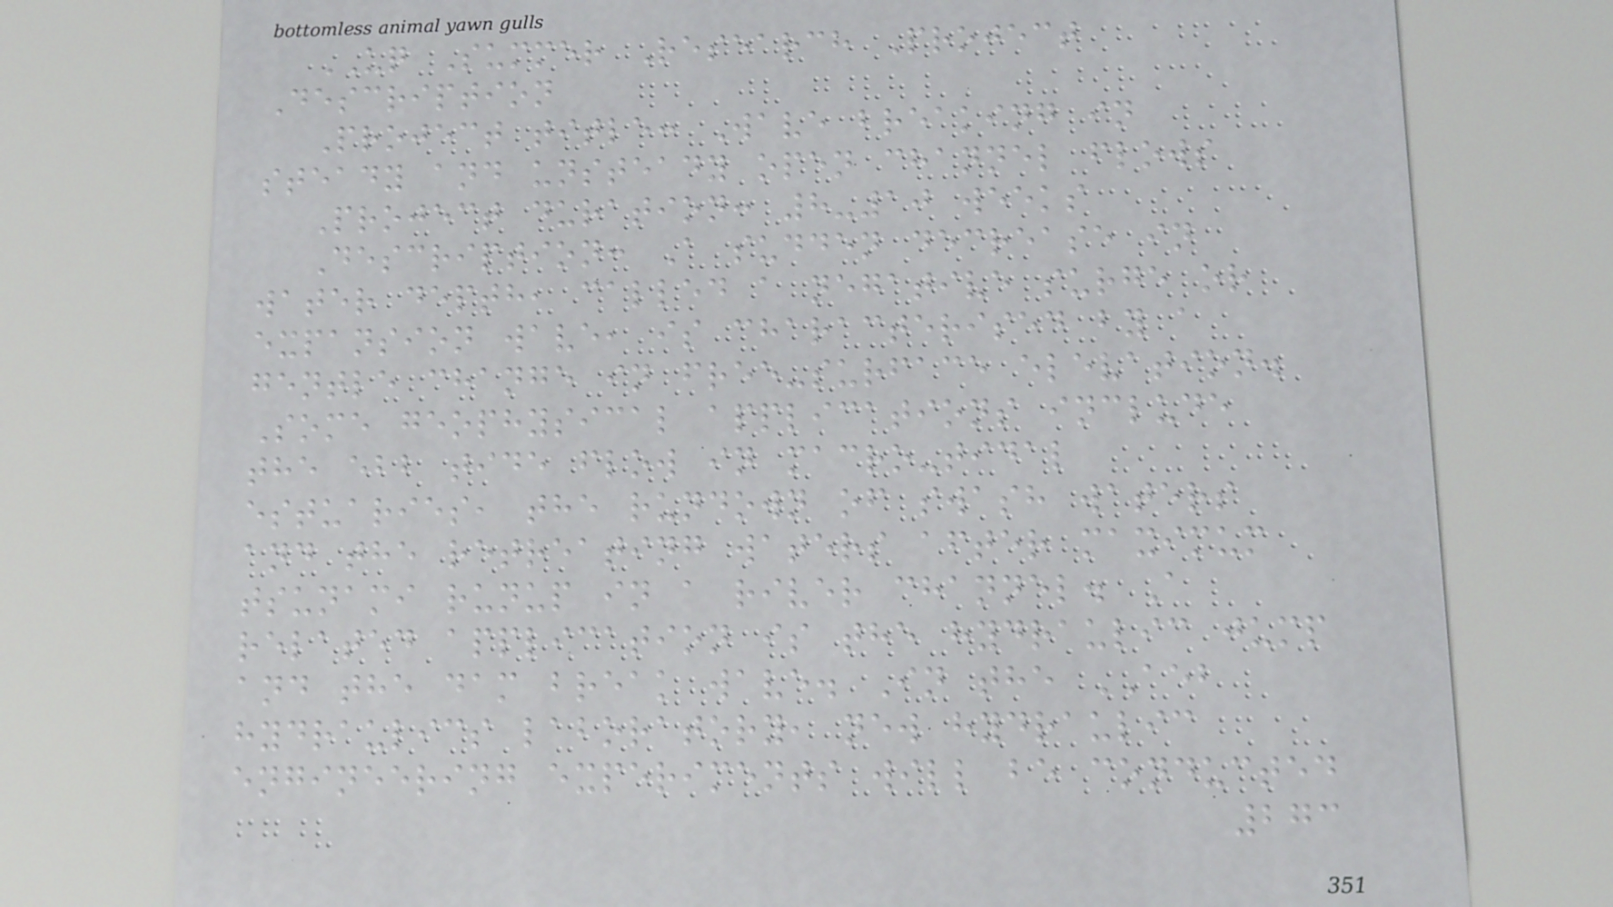UQ Summer Research Project
Description
Project title: Wave breaking in
steady and unsteady open channel flows
Project duration: 8-10 weeks
Description: A sudden decrease in
water depth, called a negative surge or
expansion wave, is characterised by a
gentle change in free-surface elevation.
Some geophysical applications include
the ebb tide flow in macro-tidal
estuaries, the rundown of swash waters
and the retreating waters after maximum
tsunami runup in a river channel. A
related application is the hydraulic jump
and the dam break wave. In the AEB
hydraulics laboratory, new hydraulic
engineering experiments will be conducted
273
